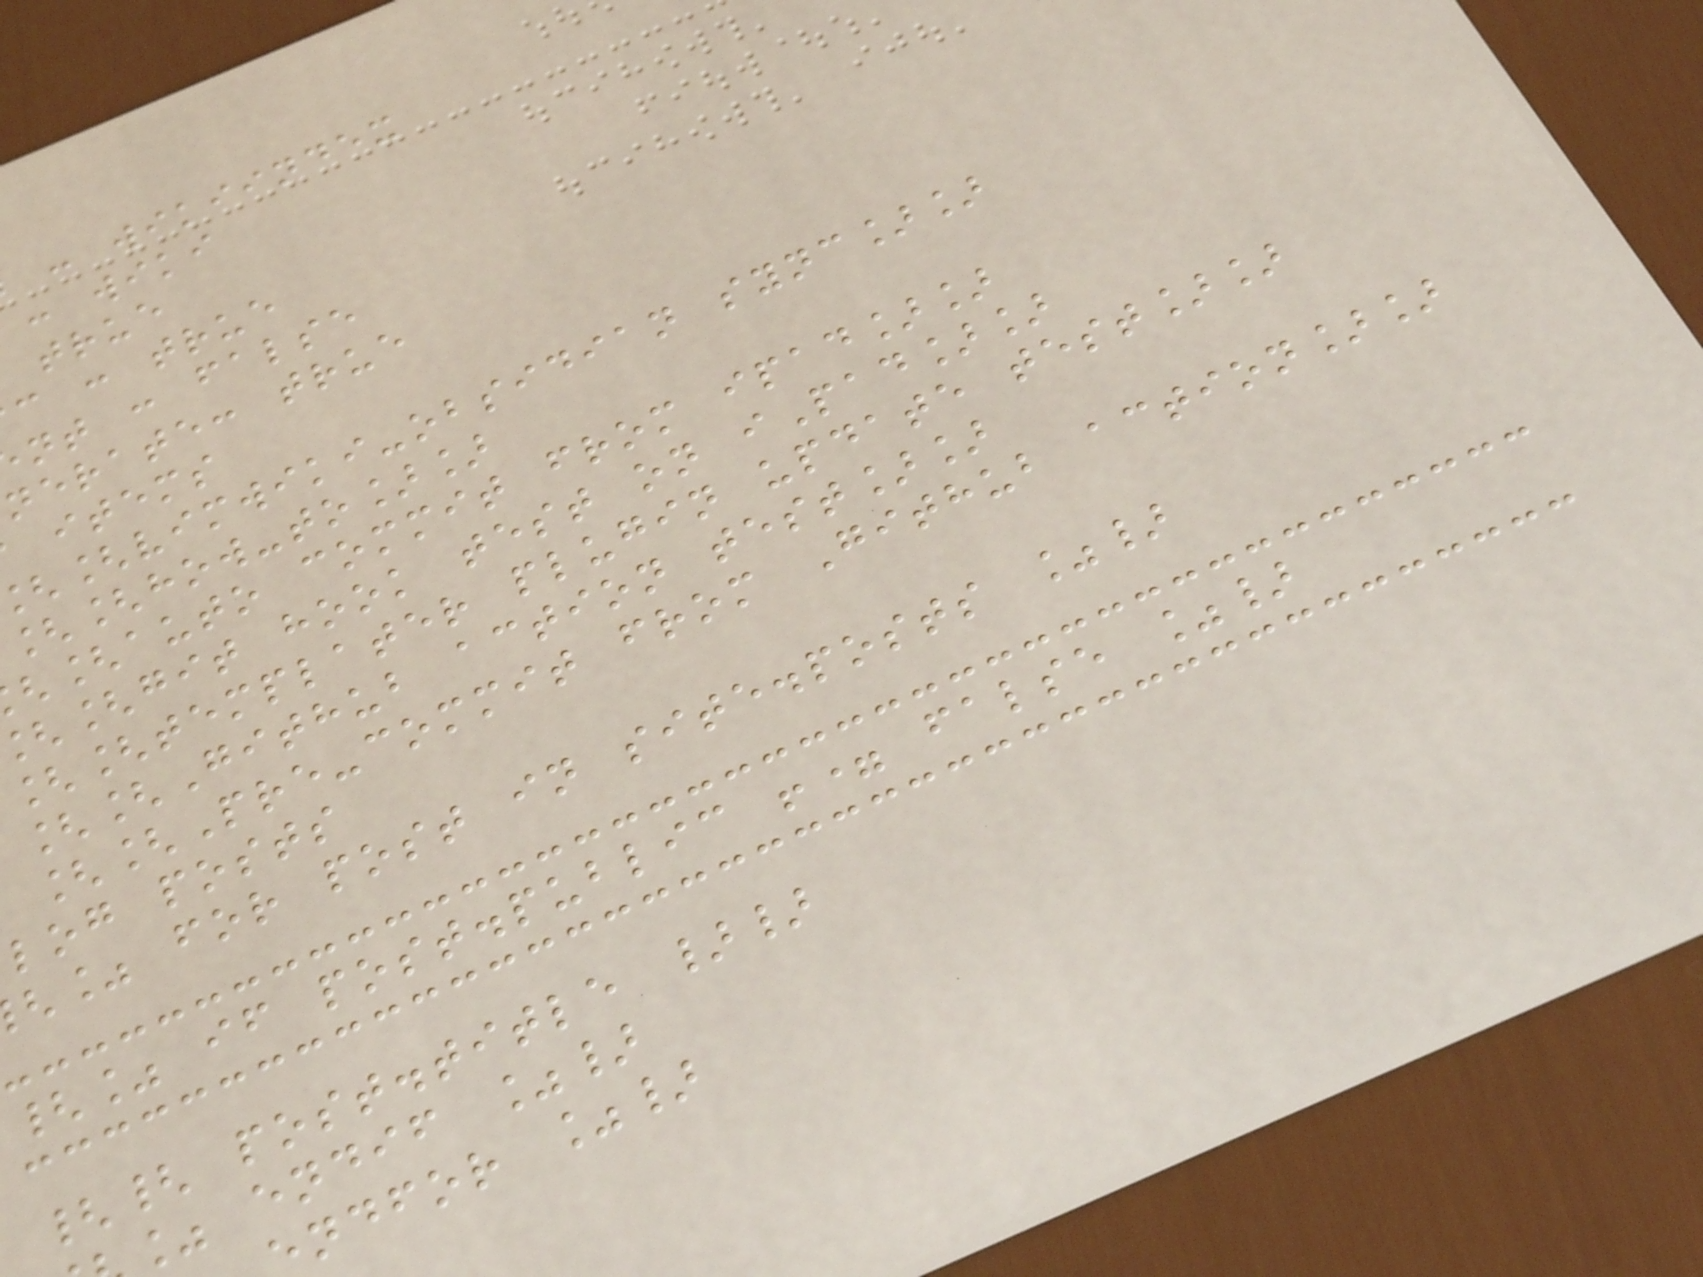: wikiindex
: wiki
true
c : true
nt : false
nerate: true
items
[vimwiki-obsidian sync]]
[[how-to]]
[auto commit from ipad]]
[git hook test on iPad]]
[[templater plugin update test]]
[[Github action test]]
[[Pre-commit from Github action]]
log posts
% for post in site.posts %}
{% if post.public != false %}
{{ post.title }}
% endif %}
ndfor %}
